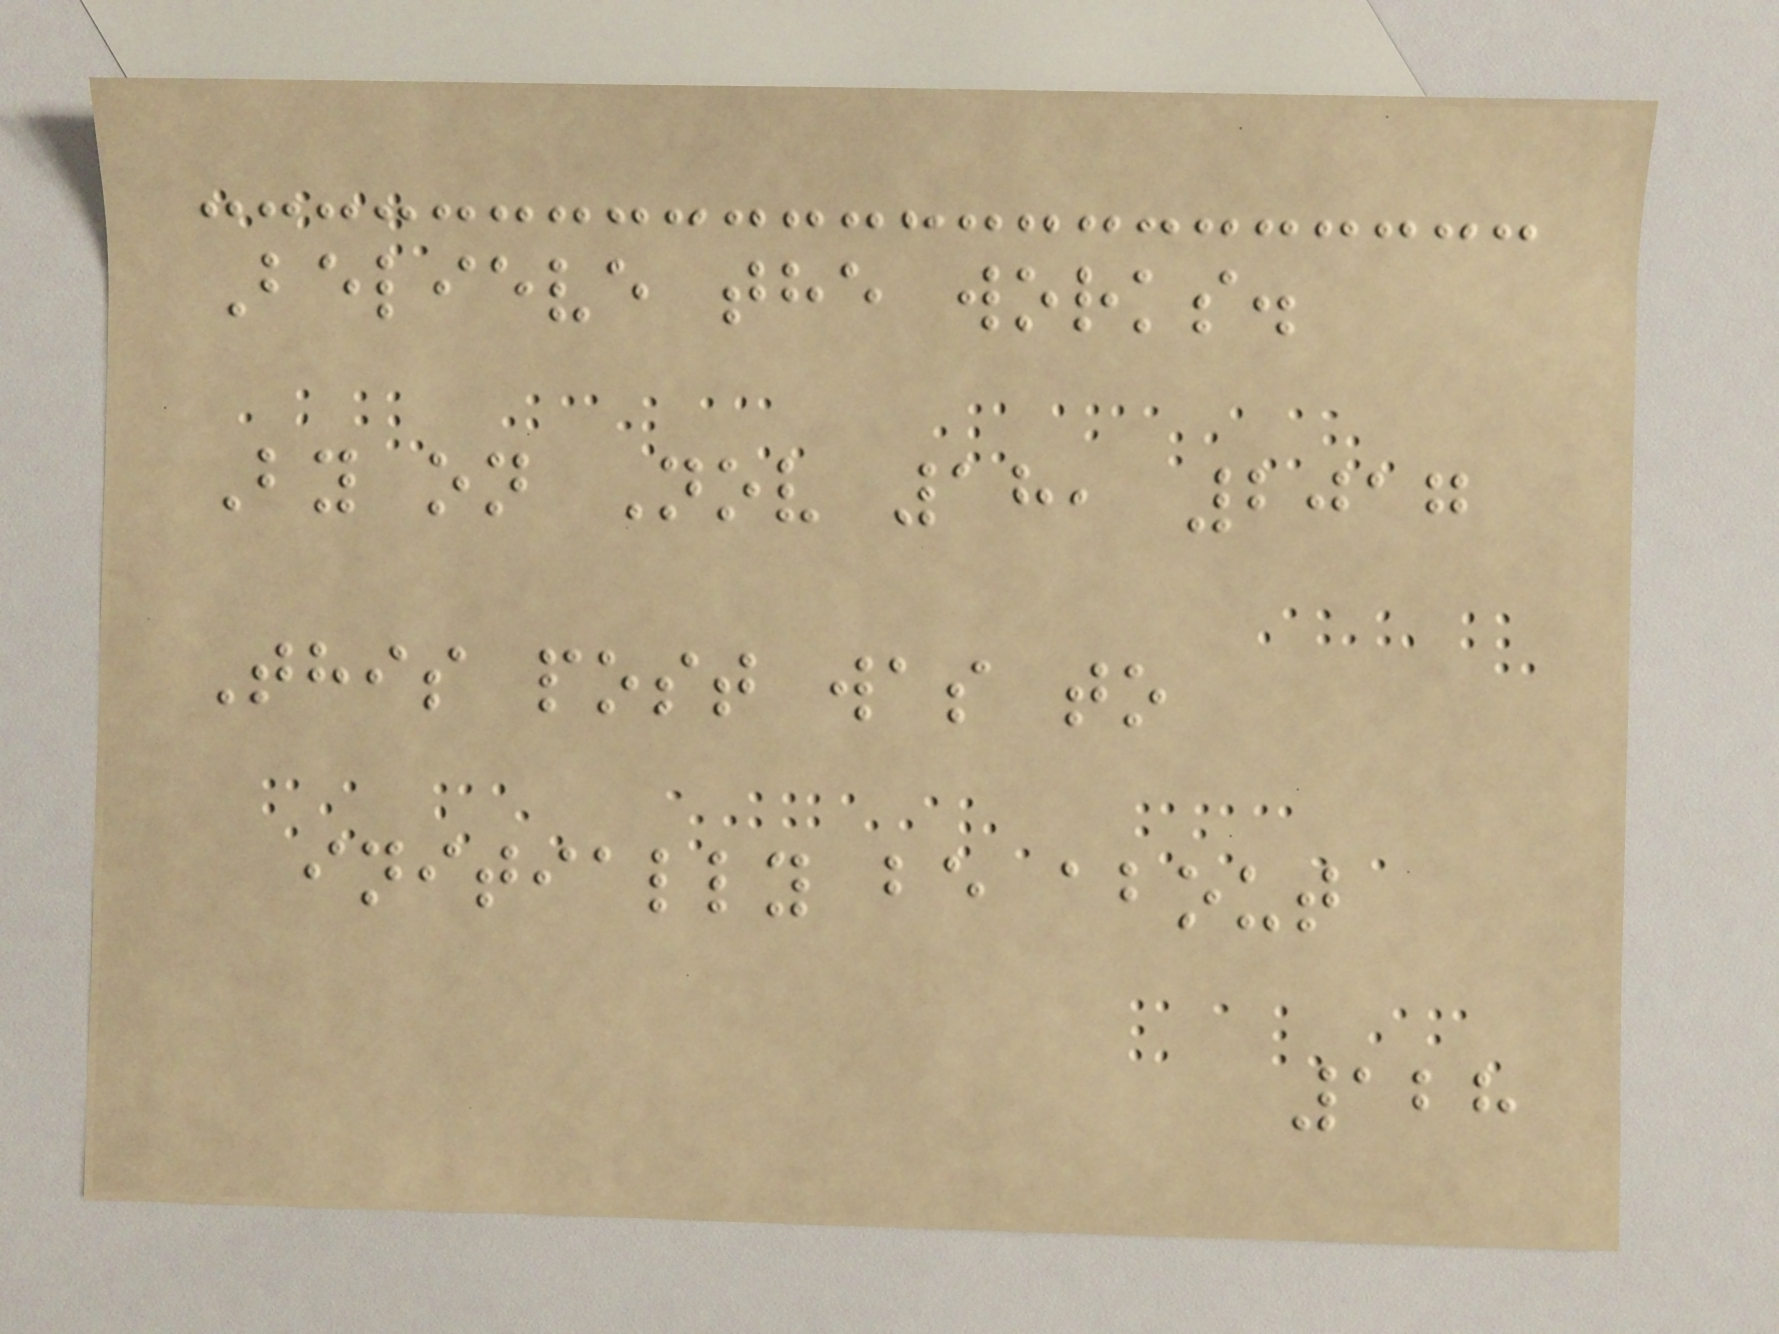Believe the works.
By on Nov 18, 2017
This post was to
initially be about
128
